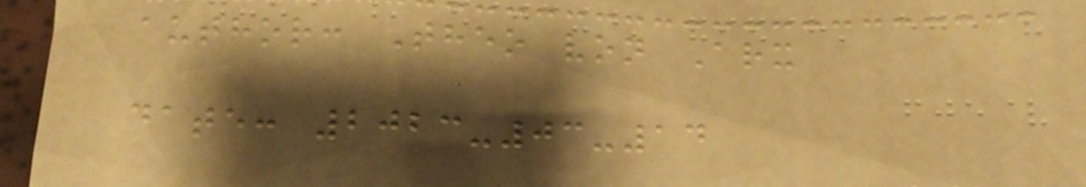author: Theo von Arx
date: 2023-03-14
